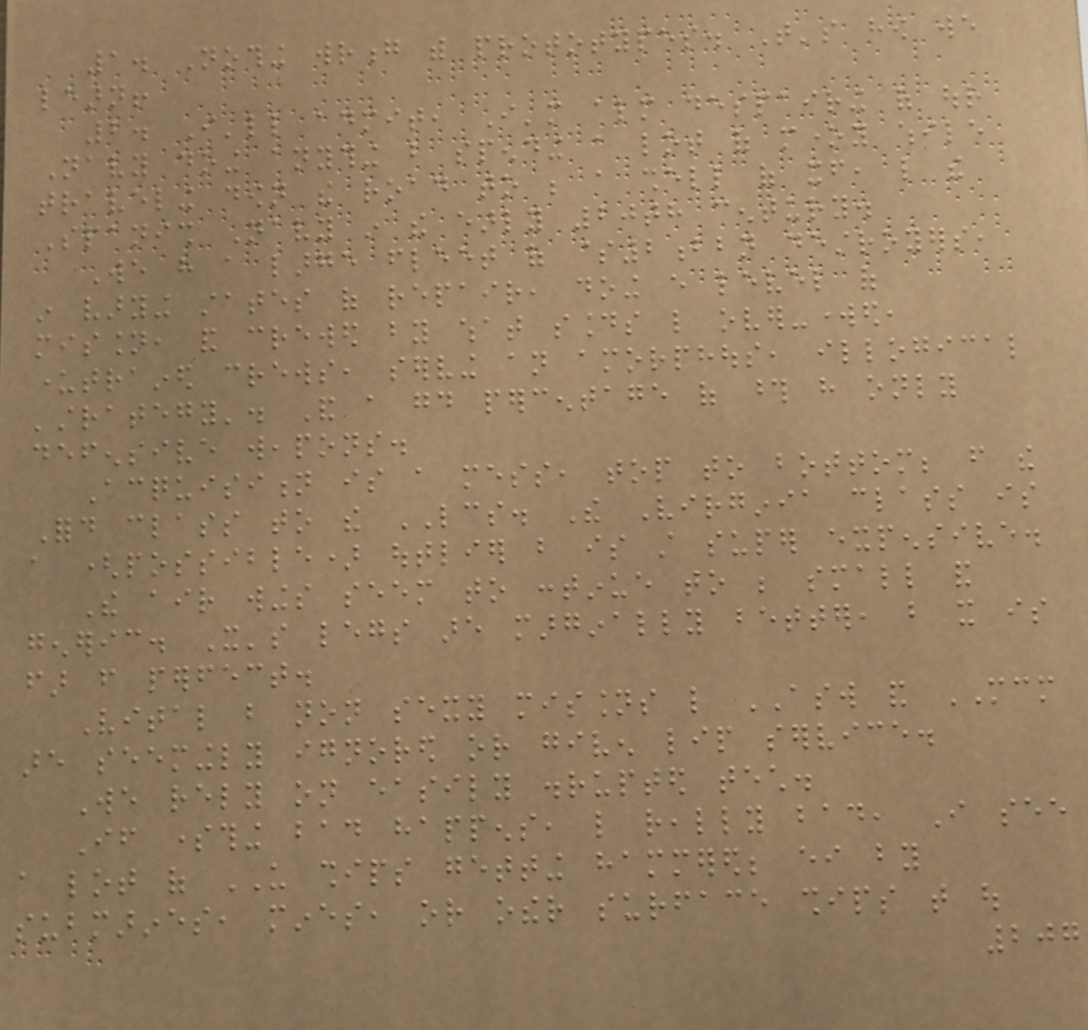1. Nothing wrong with prototypes. That's how we
learn!
2. I'll admit, I'm almost despairing of our
Navy doing anything but spending a lot of money while
traveling down the road to be a shell of itself, like the
Spanish Navy in the early 20th century.
We have a large fleet of $2bbn destroyers,
in varying states of repair, doing every level of
mission, and crewed by what sounds like over-worked,
undertrained crews, serving an amorphous, illogical
'strategy'. And a good percentage of those have only
defensive weapons.
Acquisition is a mess, top to bottom; from the
Ford class to the LCS. The Virginia class is
a (possible) outlier but is still super expensive.
The air wings seem to continue to be small and
generic. It's legs are marginally better, but it is
far from perfect.
Vital but non sexy missions like ASW and MCM
are seemingly ignored or given lip service.
We rely on easily disrupted tech.
If something bad happens, like really bad, I see
a lot of US ships getting hammered; either by
submarines, mines, or other surface ships that out
207
